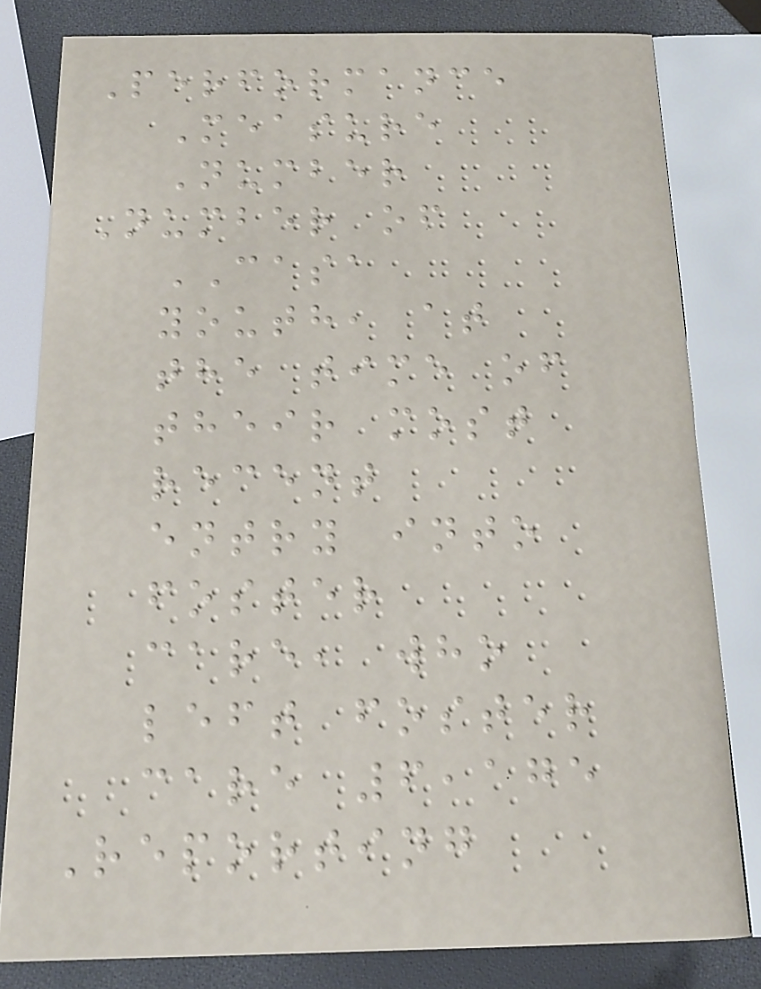Performance
Measure
Number
Number of
CASA
youth, at
the time of
their most
recent
entry into
foster
care, who
left foster
care 6,175
Reporting
